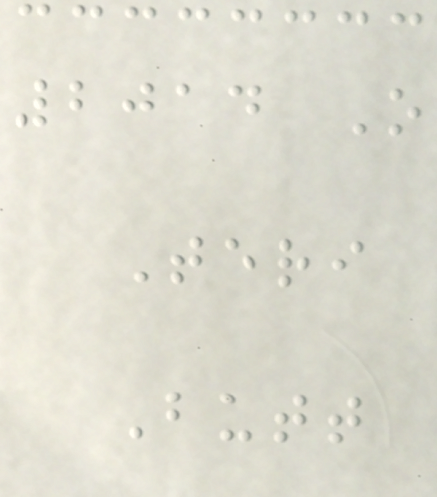2014 O
Teri
Butt
